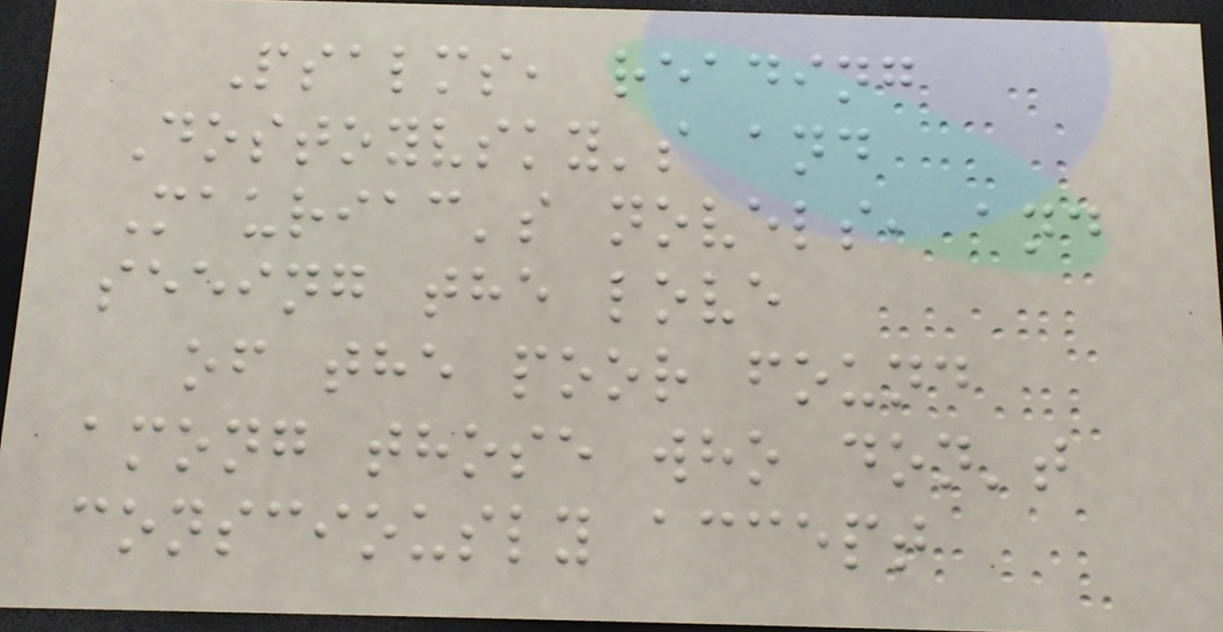Psalms, reading
Dostoyvsky's and
Mauriac's novels, and
seeing the love
of the poor found
among those who don't
consciously accept
